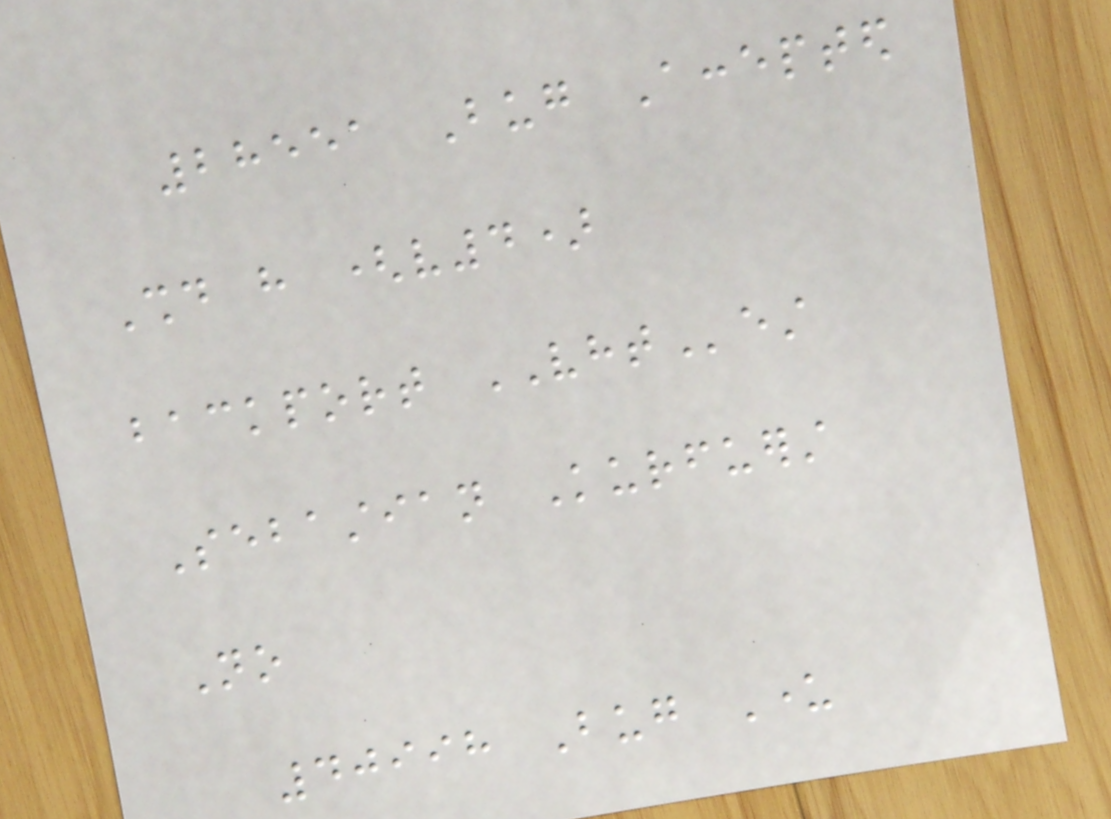28551 Bug Accepted
Should have (v4)
backport VHTest
Sebastian Kurfuerst
No
40998 Bug Under
